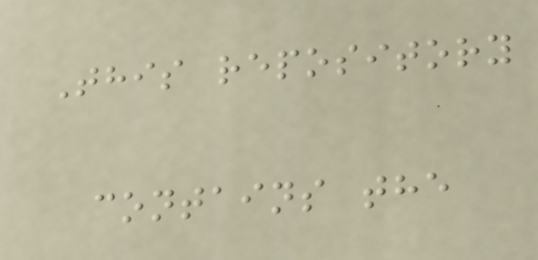This repository
contains the
